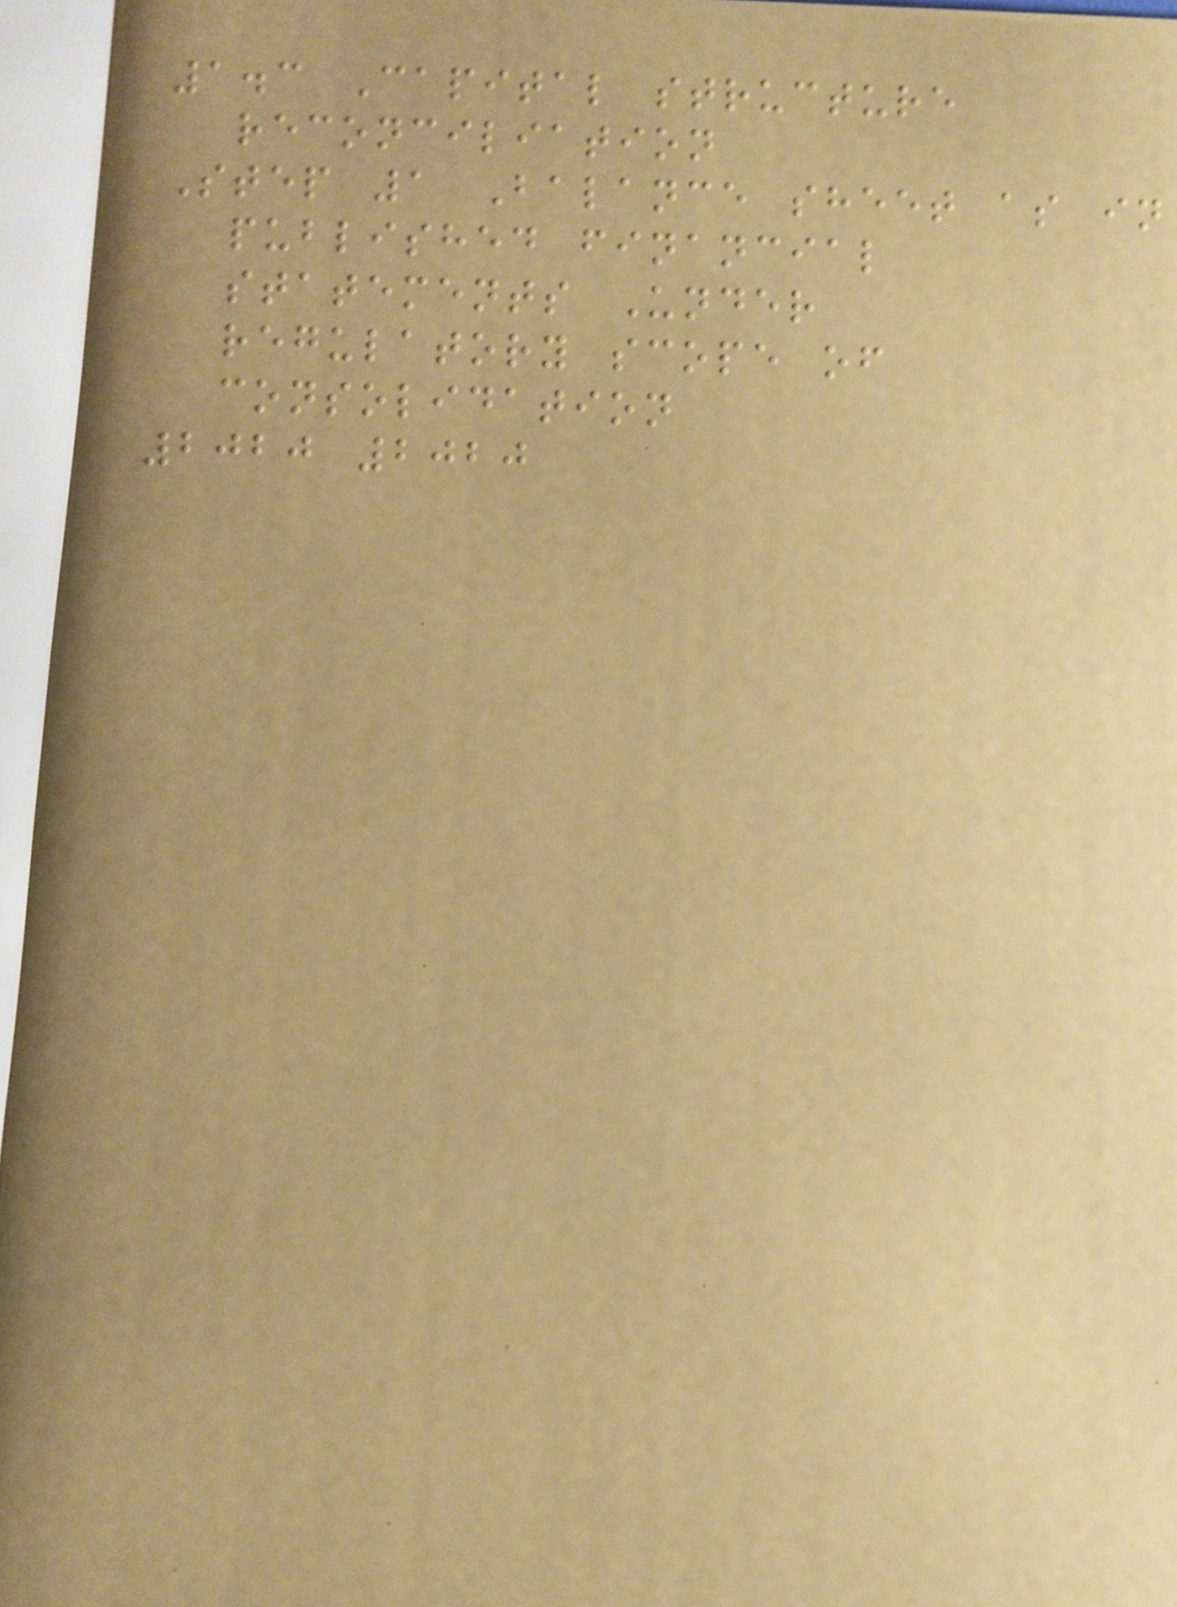1.3 Capital structure
reconciliation
Step 1 Balance sheet as in
published financial
statements Under
regulatory scope of
consolidation
2020 2020
